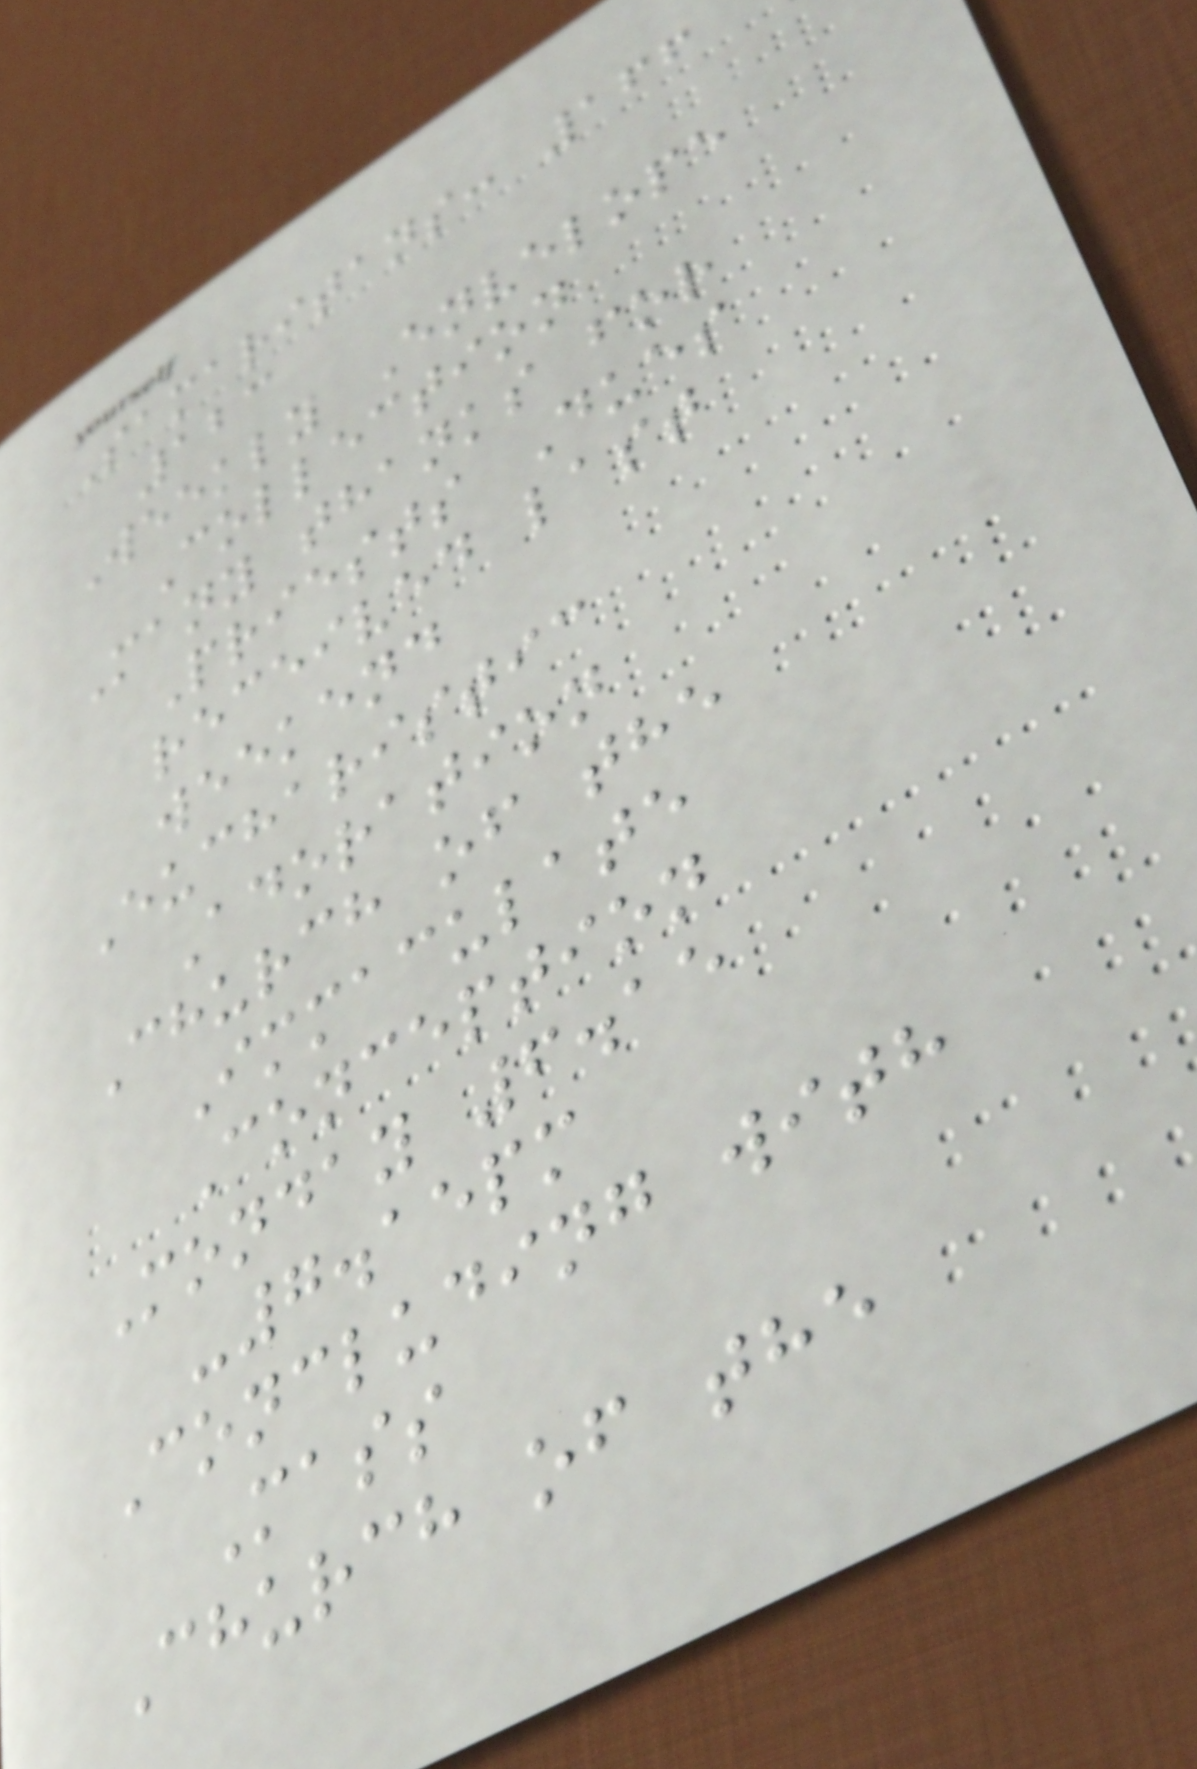Samaritans: 166
123
Weekly Envelope
Collection
Many thanks for
Priests Dues
received last
weekend
Eucharistic
Adoration
Church of the
Immaculate
Conception
Monday 6.15
-7.15pm
Concluding with
Mass
Church of the
